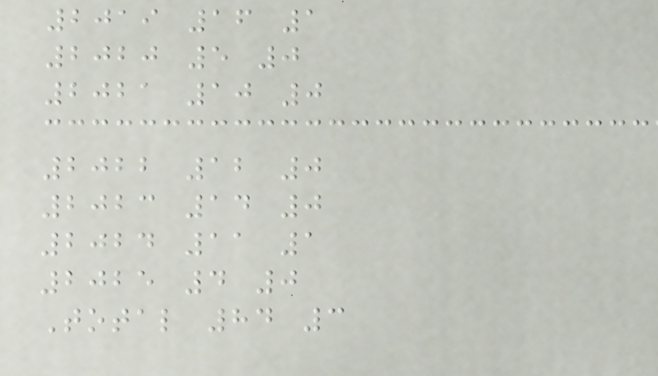2019 16 1
2020 5 0
2021 10 0
2022 12 0
2023 14 0
2024 11 1
2025 4 0
Total 84 3
